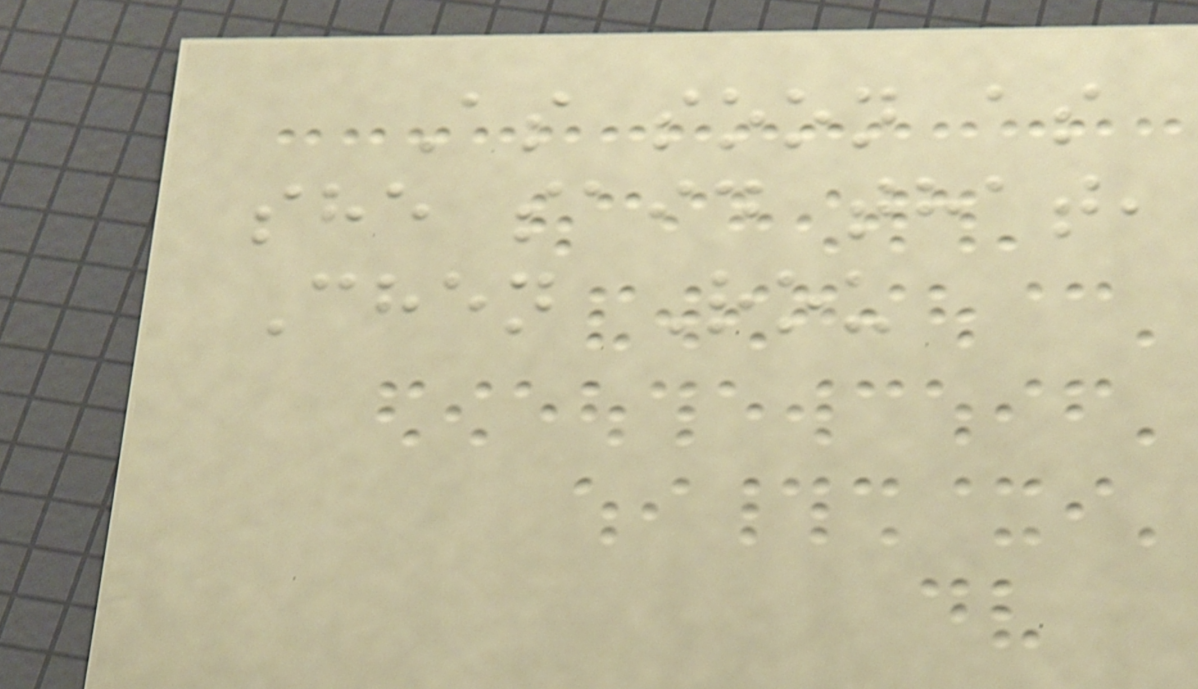As soon as
she said that,
Chen Rou
